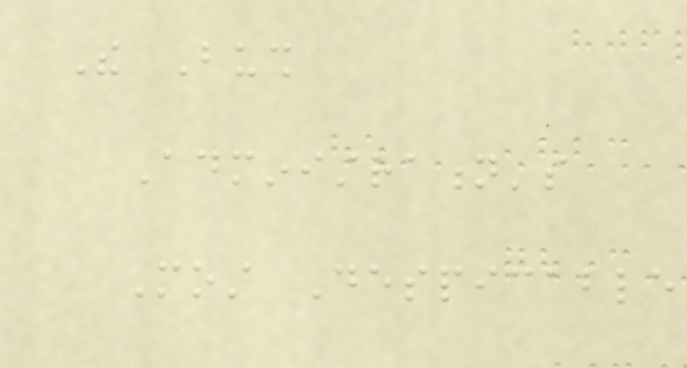The Bush
Administration's
Most Despicable
